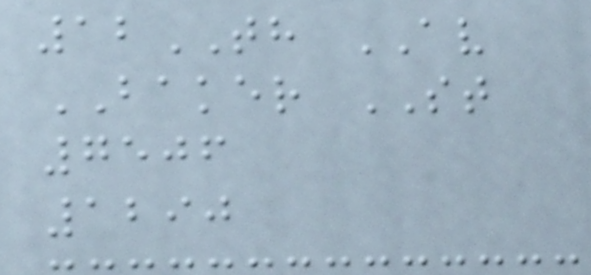12TH AV
BAKER ST
7506
1290
